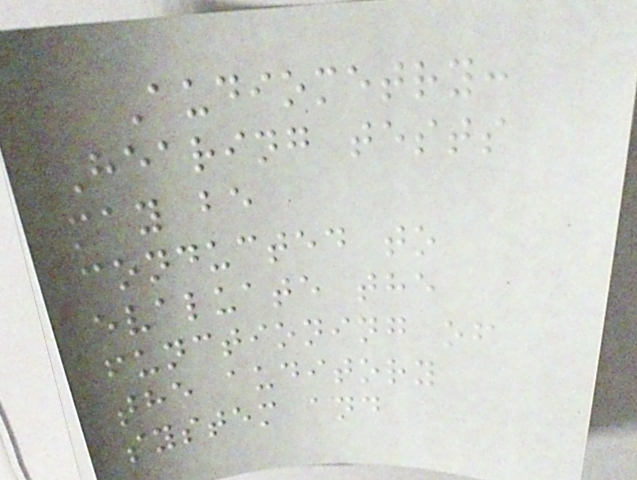Audiometry:
Hearing tests
may be
conducted to
evaluate the
functioning of
the auditory
system and
